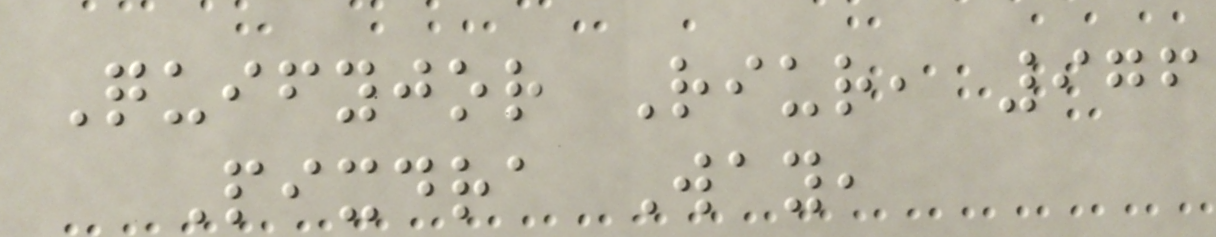Quifyjor Riur, 976
Pixdra Way,
